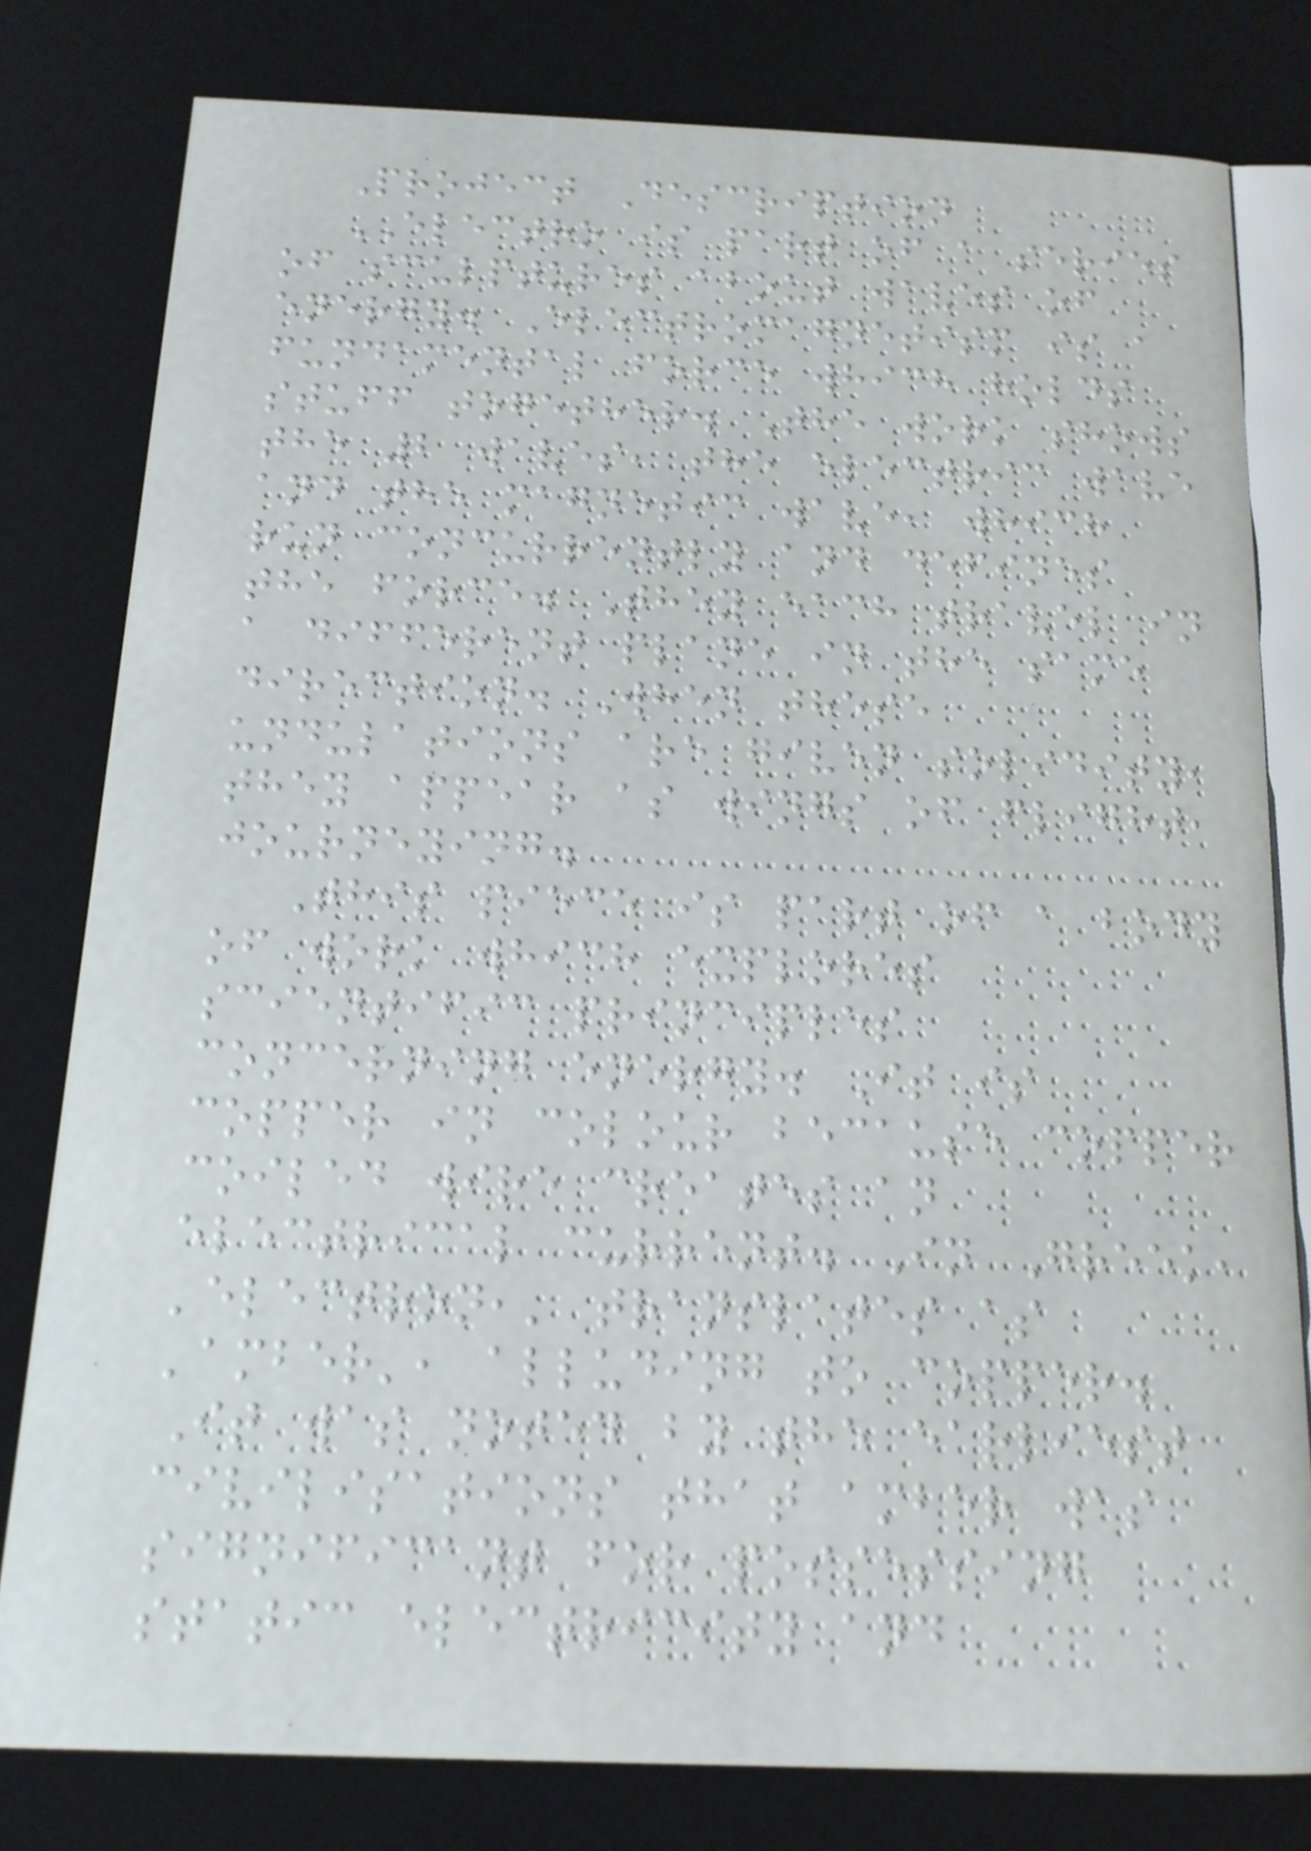Project Description
ELECTRO is part of a series
of sculptures about waves of
energy. Electromagnetism is a
fundamental force which holds
stuff together. The work shows
the 2 waves, the electric wave
and the magnetic wave, which
run concurrently and defines
the force. They each travel in
a different plane in the same
direction. When these
undulations are given solidity,
they appear as wings of flight,
journeying.
This piece is part of a body
of work which explores
scientific principles
concerning energy. It is
copper in colour because copper
coiled wire creates an
electrical current. In Greek,
'electron,' translates as
'amber', alluding to copper.
It was noted by the earliest
civilisations that amber was
significant for possessing
static electricity and
